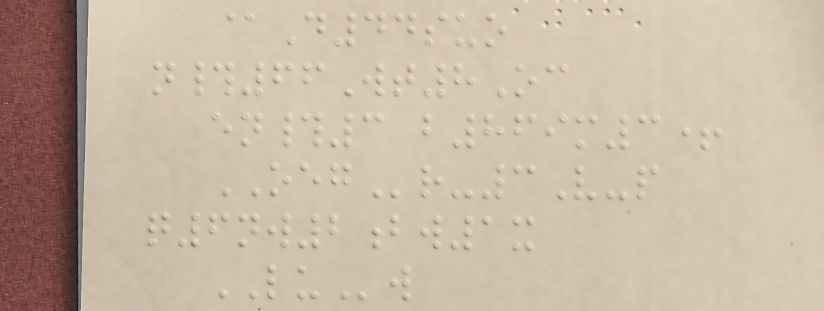@D44suo
n#66Wt8Oc
en#3 b869m3+
OEGr-3V-p
q6nw2bw1x
LUw
